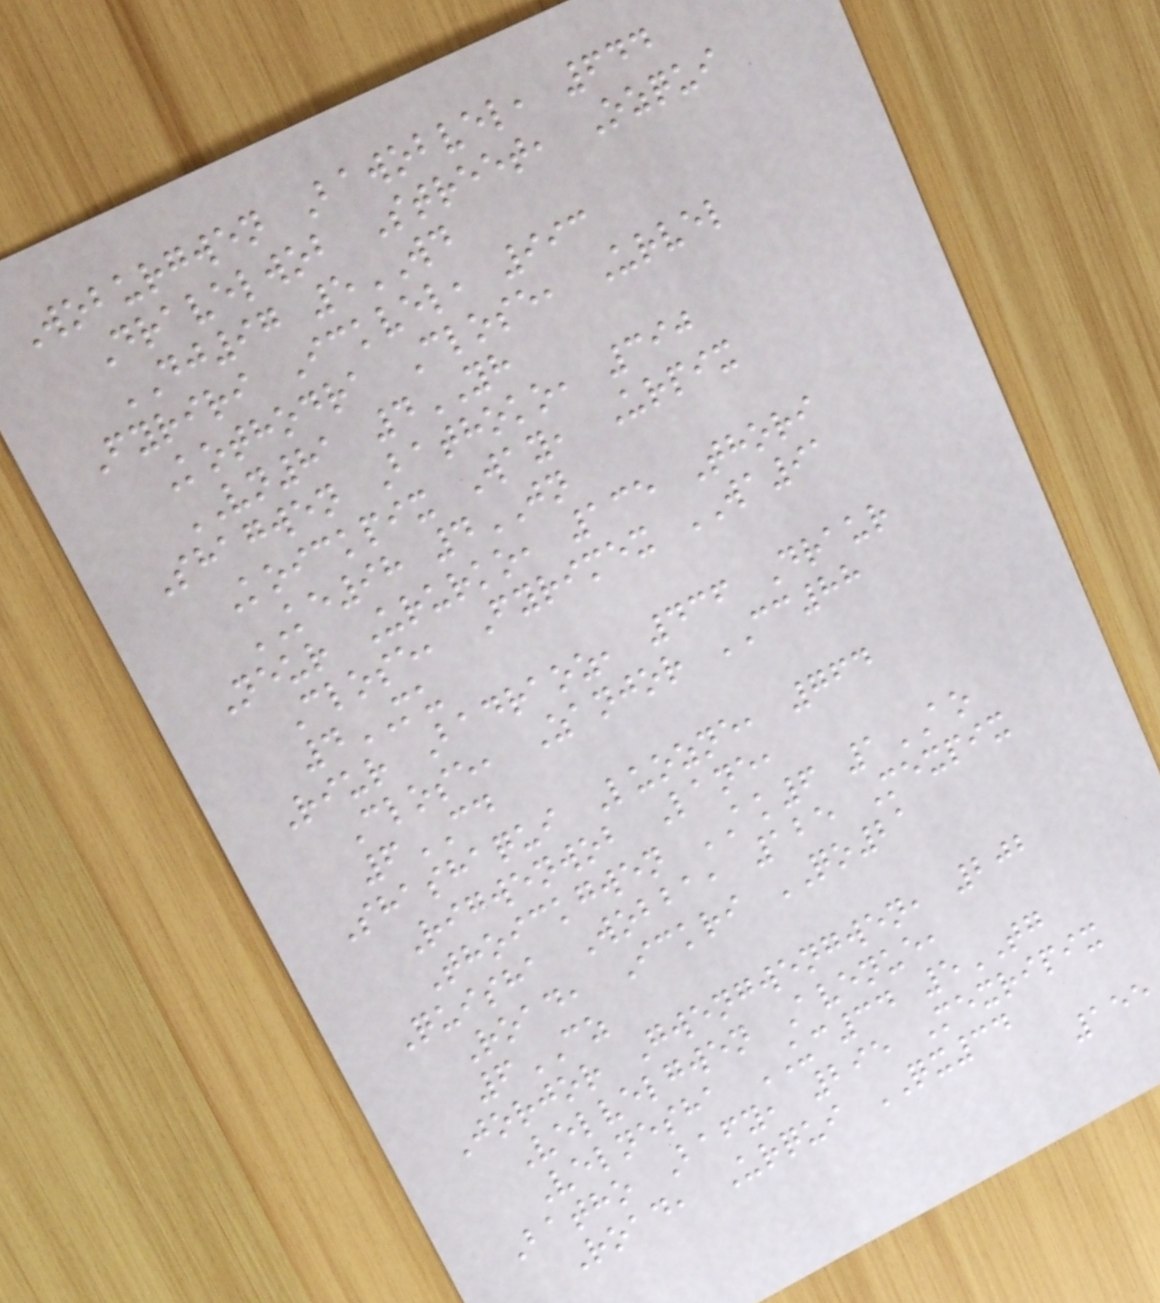Woburgwen Bawobvel, 644
Dravelwob Street, Ozqui
DJ97 5WD
Fyriri Ickvel, 993
Kothodra Close, Urvel
VN81 4YH
Shagwen Bathoko, 390
Koickpix Way, Urpix
KE98 4JN
Neur Ururko, 135 Thori
Close, Fyrimex WA91
4MU
Riur Badraoz, 436 Draur
Close, Zanjor CC88
6CD
Shashaqui Luozne, 764
Rigwenwob Lane,
Thoickgwen AK6 1AO
Quisha Wobba, 125 Mexpix
Road, Ickri QO21
6CZ
Jorjor Gwengwengwen, 202
Velvelgwen Avenue,
Velnesha UC34 5TG
Batho Bafy, 295 Mexripix
Road, Urqui QX34
155
